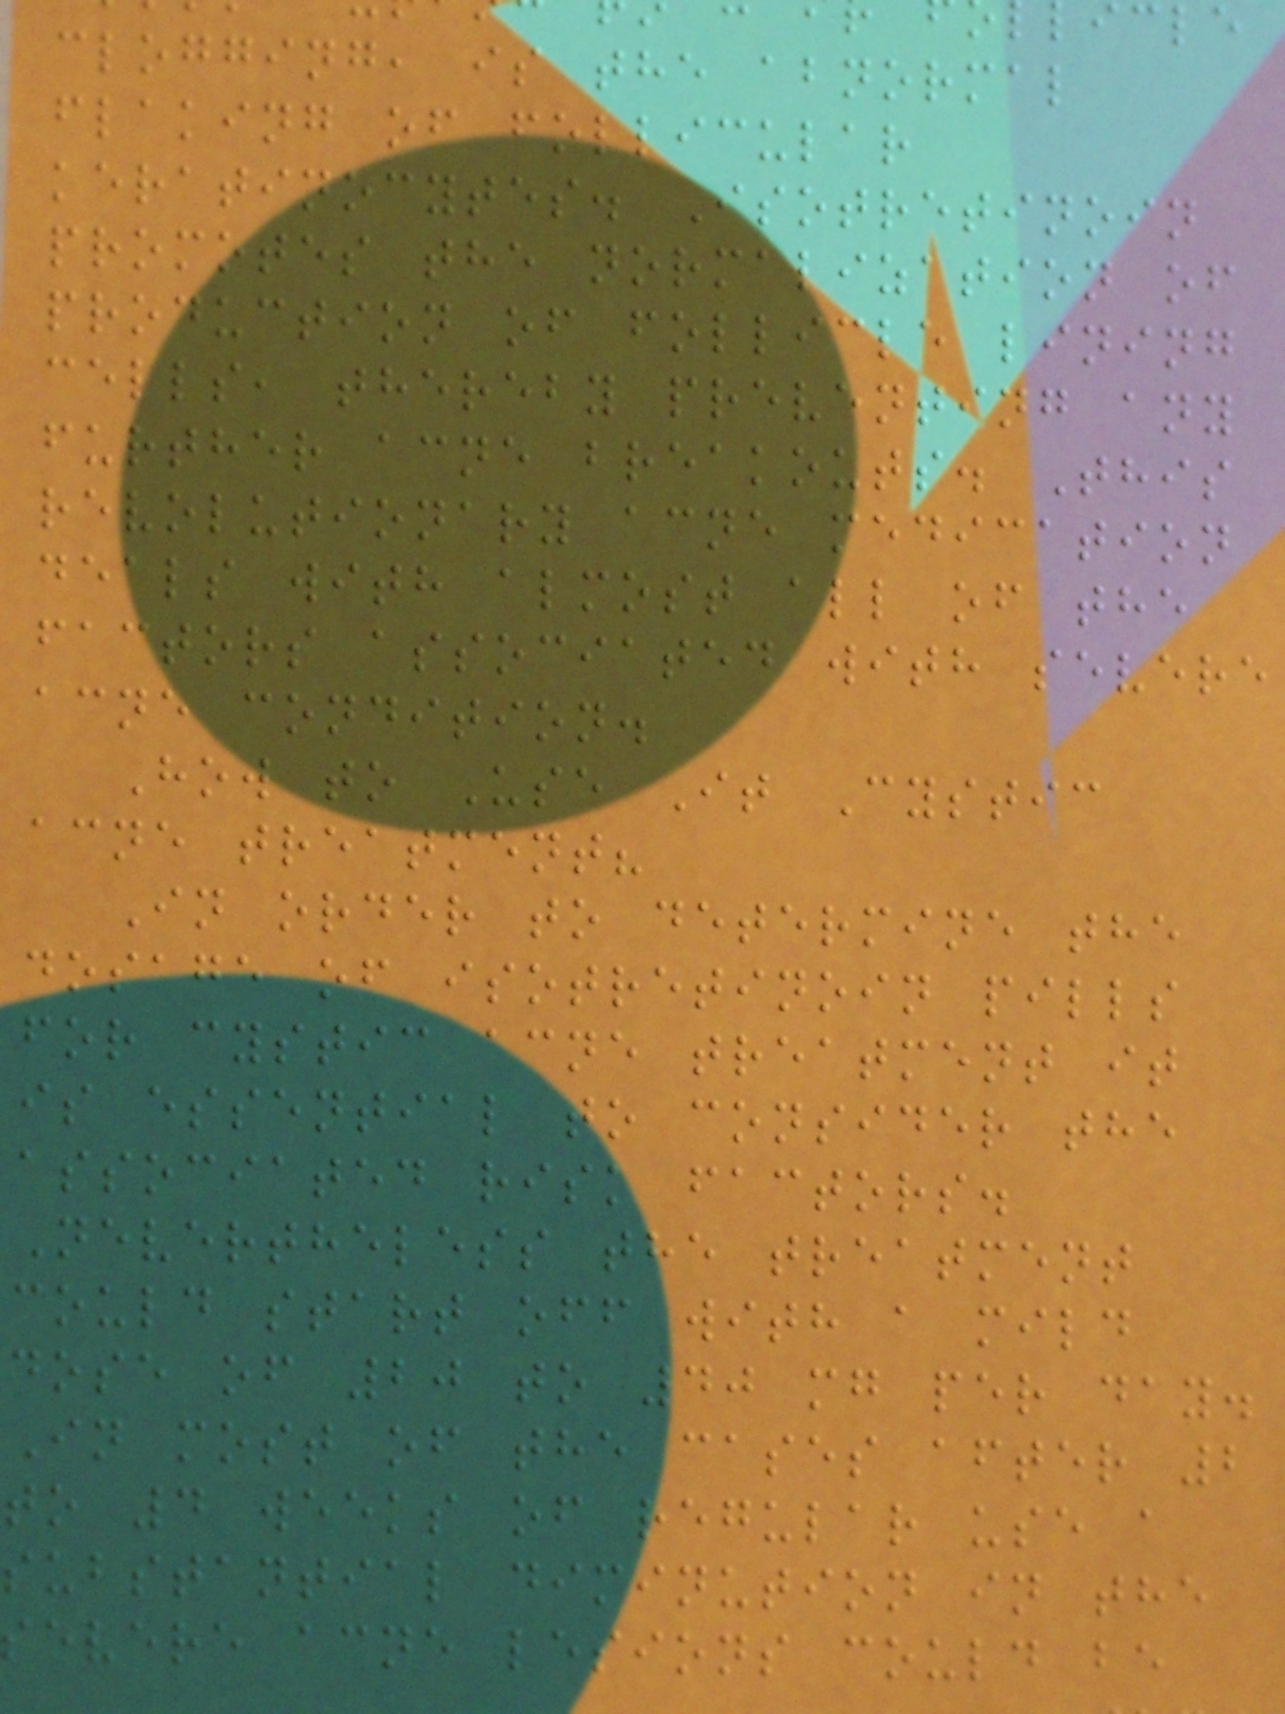clogging, is the abnormal
flaking of follicular
keratinocytes. Isotretinoin
promotes the normalization of
production of follicle lining
cells, thereby preventing any
further acne breakouts. This
revolutionary acne medication
deals with almost all of the
factors associated with severe
acne condition.
How to Use It Cystic
acne treatment?
In order to determine the
dosage of isotretinoin pills
for cystic acne treatment it
is essential to consider the
associated risk factors.
Nevertheless the treatment
could start off with a mild
dose of 20 to 40 mg per day.
In most of the cases after 2
to 4 weeks of regular use a
substantial diminution in the
severe acne lesions could be
